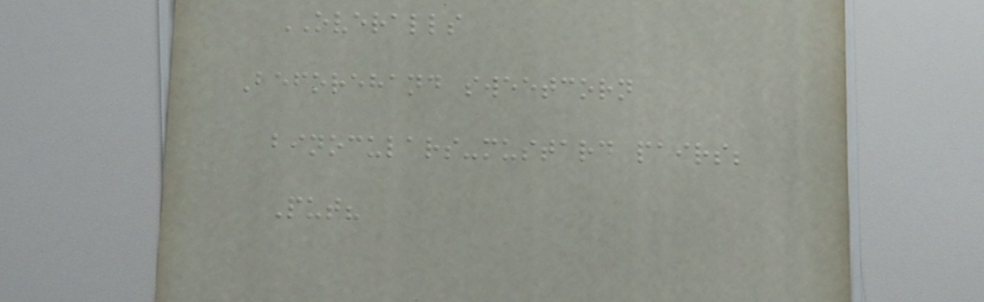OVERALLS
Beforehand sweetcorn
binoculars-mustard pairs;
Put?
